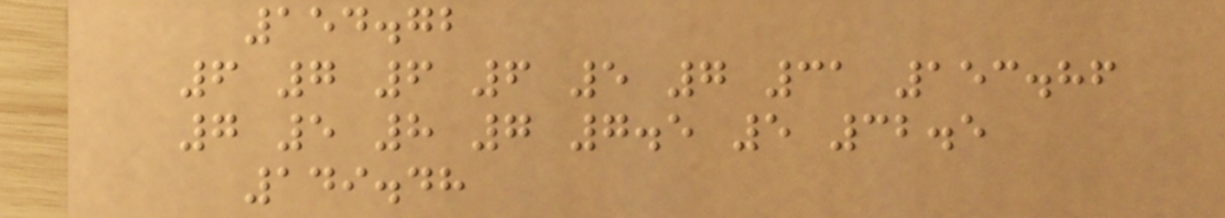154.72
6 7 6 6 5 7 31 153.86
7 5 8 7 7.5 5 32.5
149.48
